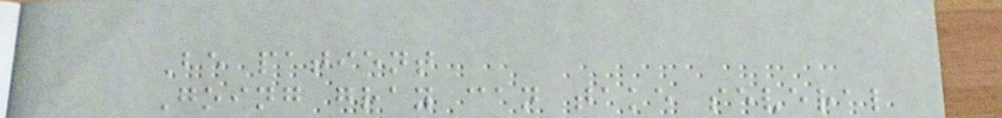Be patient
Going gray can take several
